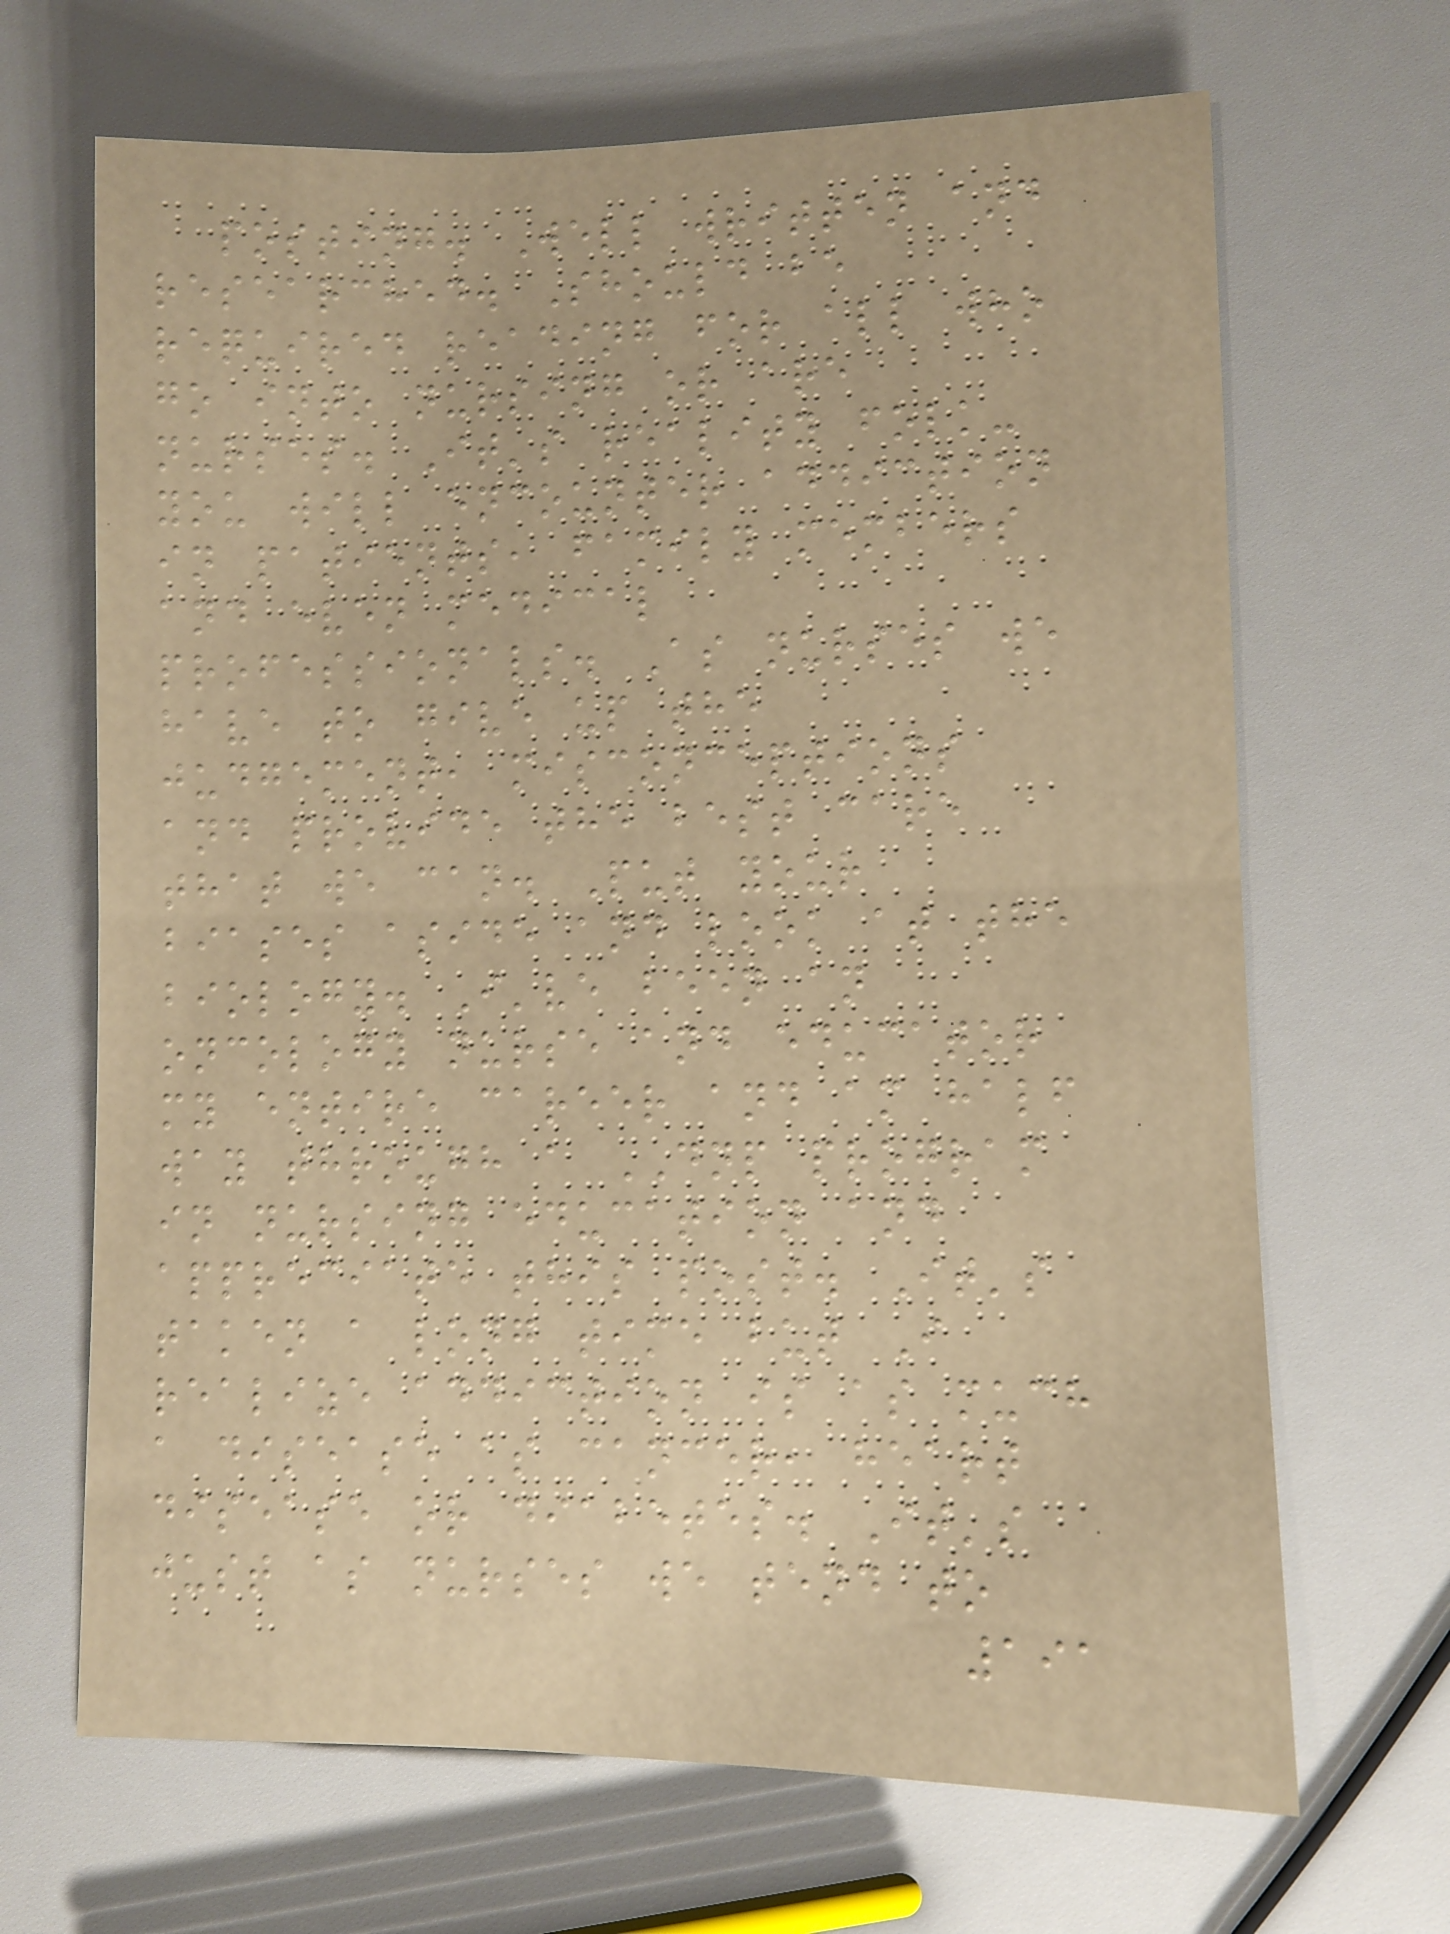posting. Well written and
researched. Should be
required reading for all who
go into nursing or are
nurses. It's reality folk-
you will encounter addiction
in patients, family members
and even medical
professionals. As nurses we
have to give up the
judgement, misconceptions
and provide the best care
that we can. Put your
biases aside and look at the
biology. I've been an
oncology nurse and educator
my entire career and am half
way through a DNP program
in nursing education and
appreciate this post. It's
taken a long time but I
realize addiction is as much
a disease as cancer, heart
disease or diabetes. It's
just as nurses we tend to
191
